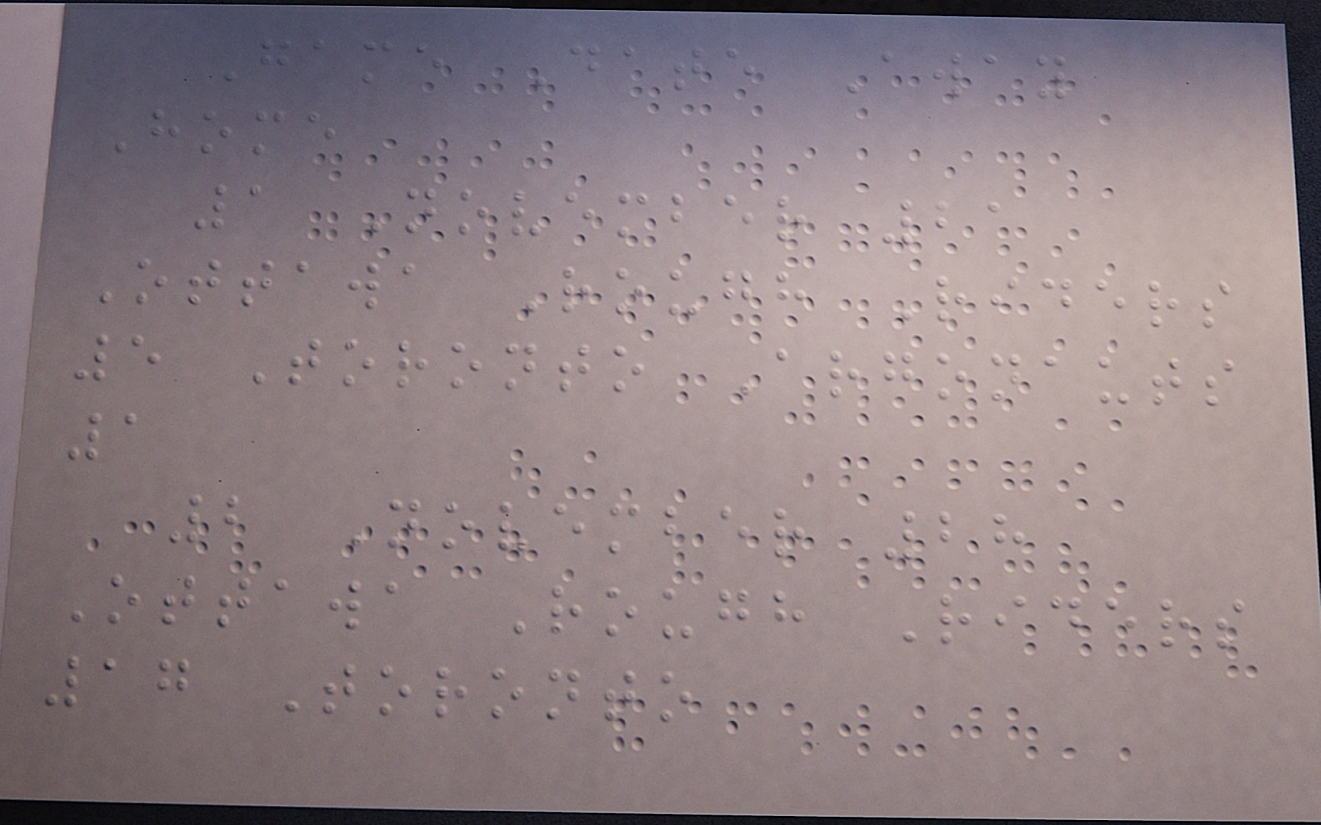Game Date Away
Home
1 November 21
Ottawa Rough Riders
5 Toronto Argonauts
1
2 November 28
Ottawa Rough Riders
17 Toronto
